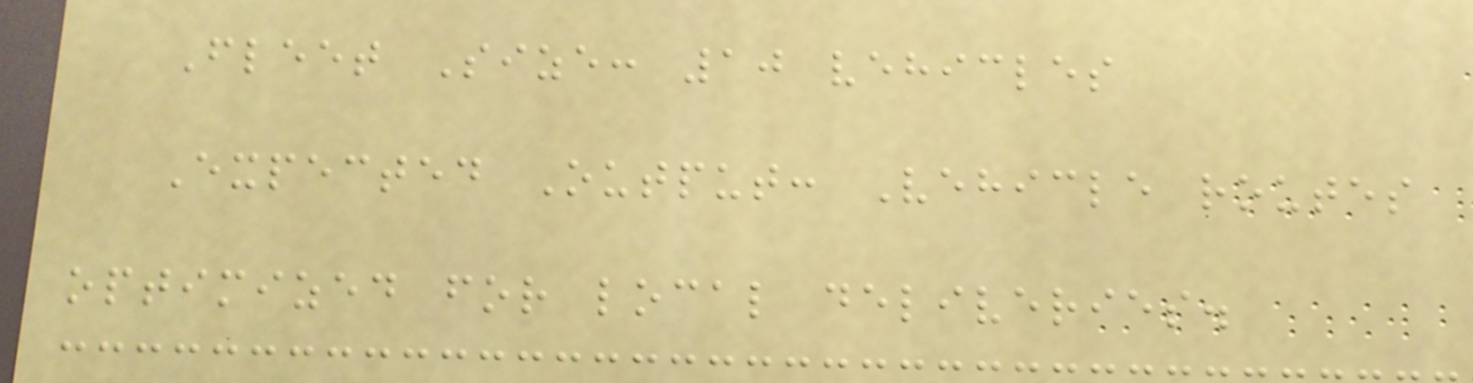Fleet Size: 10 vehicles
Expected Output: Vehicle routes
optimized for local deliveries.
